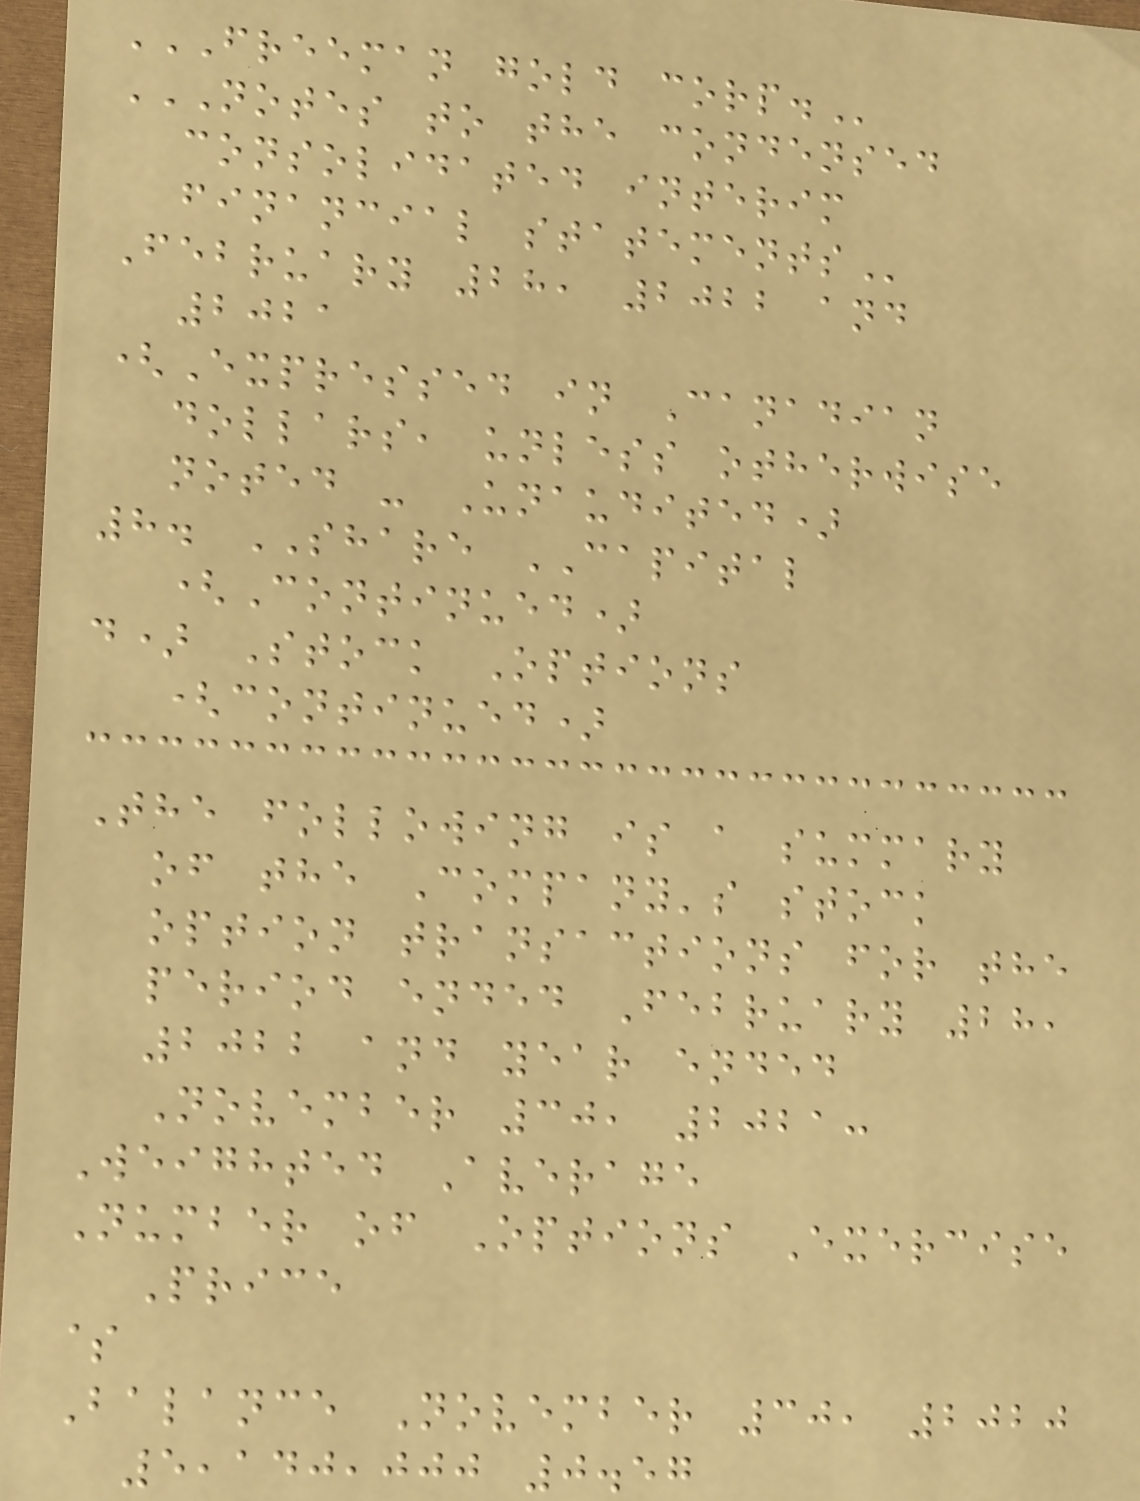FREEMAN GOLD CORP.
NOTES TO THE CONDENSED
CONSOLIDATED INTERIM
FINANCIAL STATEMENTS
February 28, 2022 and
2021
(Expressed in Canadian
dollars, unless otherwise
noted - Unaudited)
8. SHARE CAPITAL
(Continued)
d) Stock Options
(continued)
The following is a summary
of the Company's stock
option transactions for the
period ended February 28,
2022 and year ended
November 30, 2021:
Weighted Average
Number of Options Exercise
Price
$
Balance November 30, 2020
5,140,000 0.57
